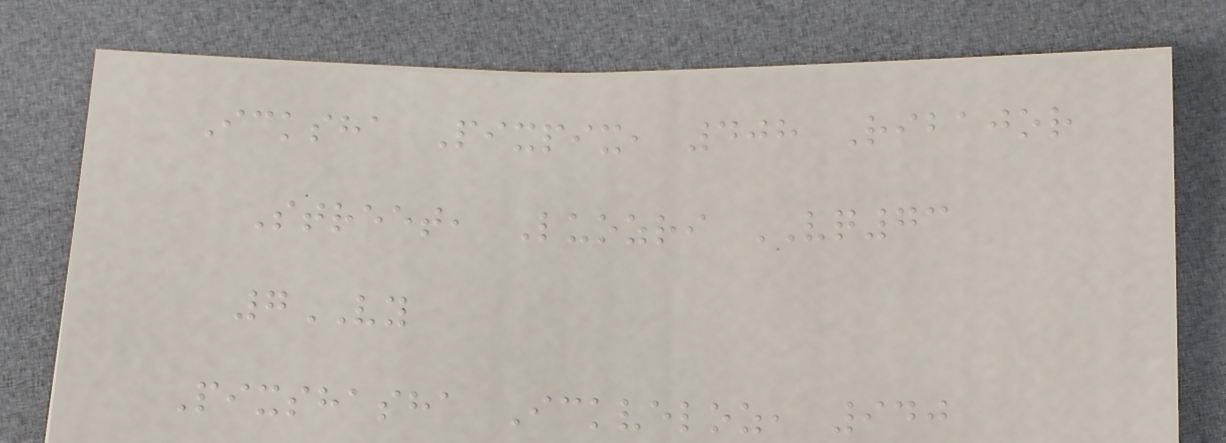Icksha Pixpix, 408 Ribajor
Street, Luozri VQ73
7VY
Pixshasha Ickveloz, 940
